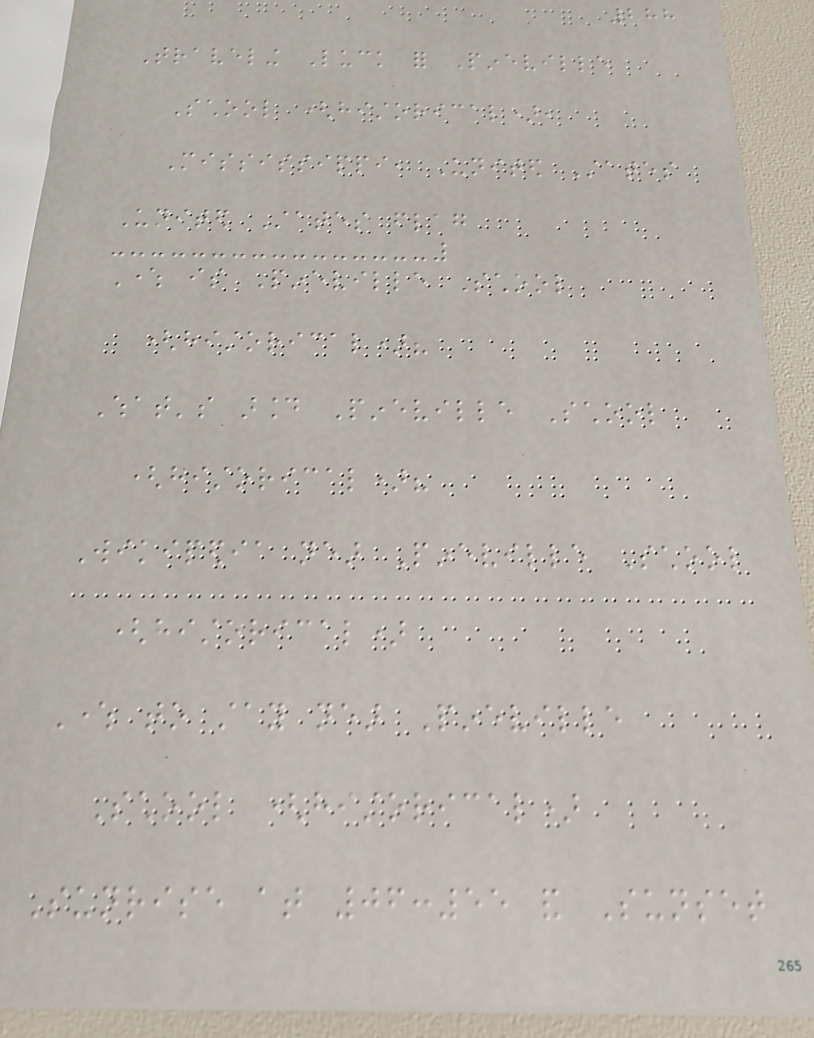288
Traveling Luck for Pineville
School (historical),
Mississippi, United States
United States flag
Where is Pineville School
(historical)?
What's around Pineville School
(historical)?
Wikipedia near Pineville School
(historical)
Where to stay near Pineville
School (historical)
Sunrise at 06:55 and Sunset
